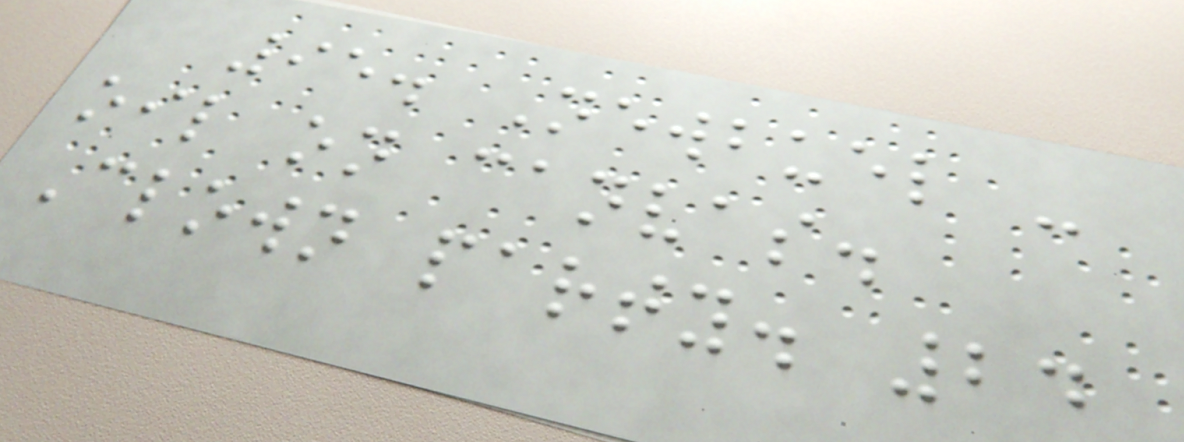95. Newbuel -
oil on canvas.
Clown party. 24
